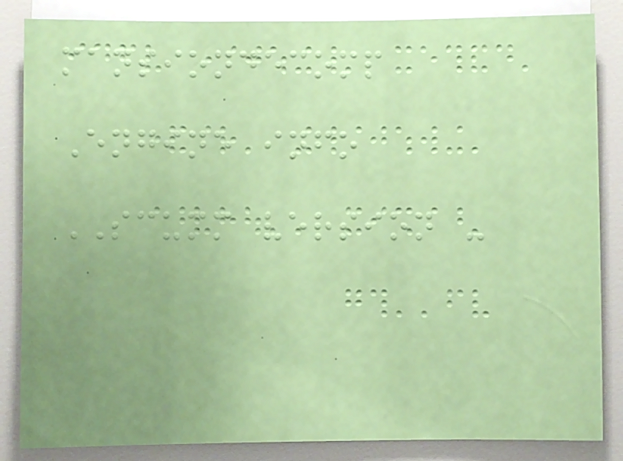mansiondecomp
Engine info
SCUMM version -
